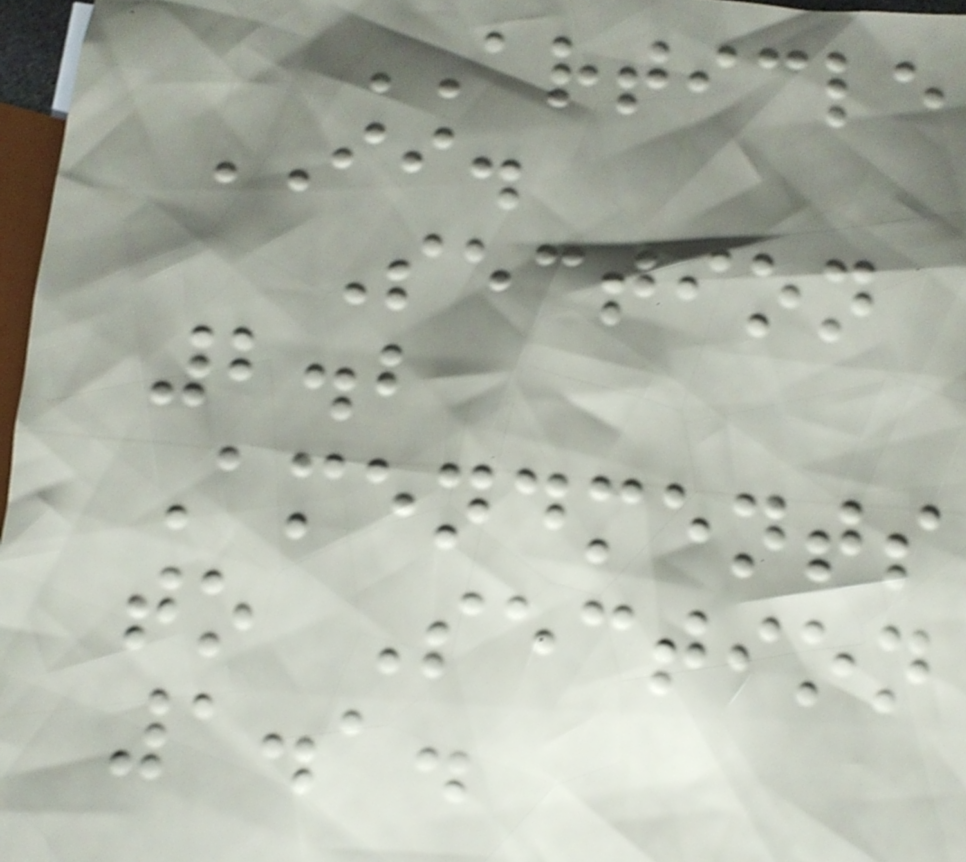ARTICLE
II.
Section
2.2
Amendments
to Section
1.1.
